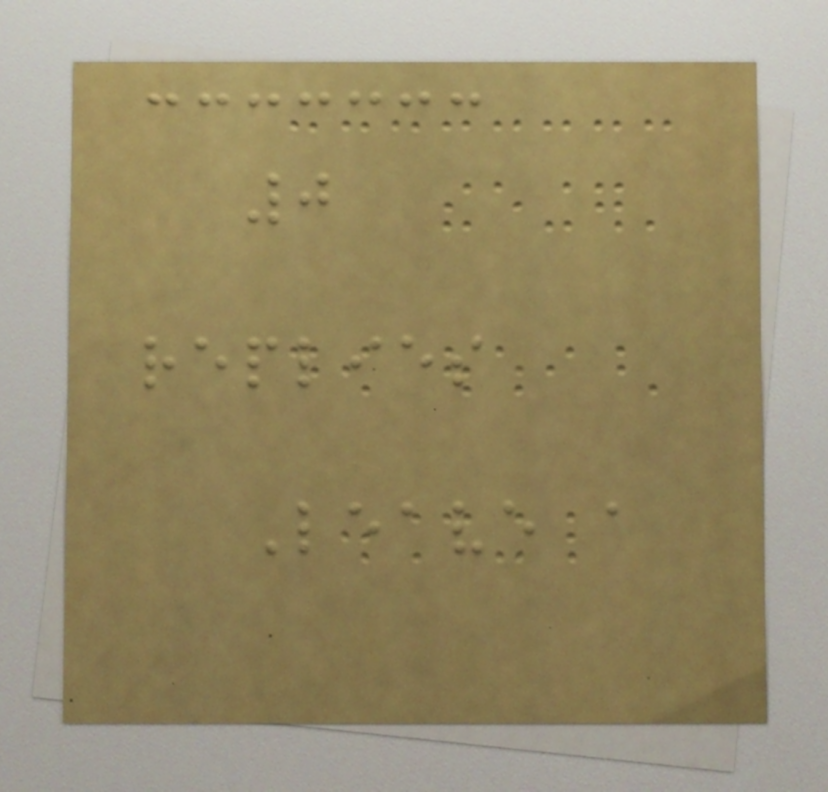0
replies
Leave a
